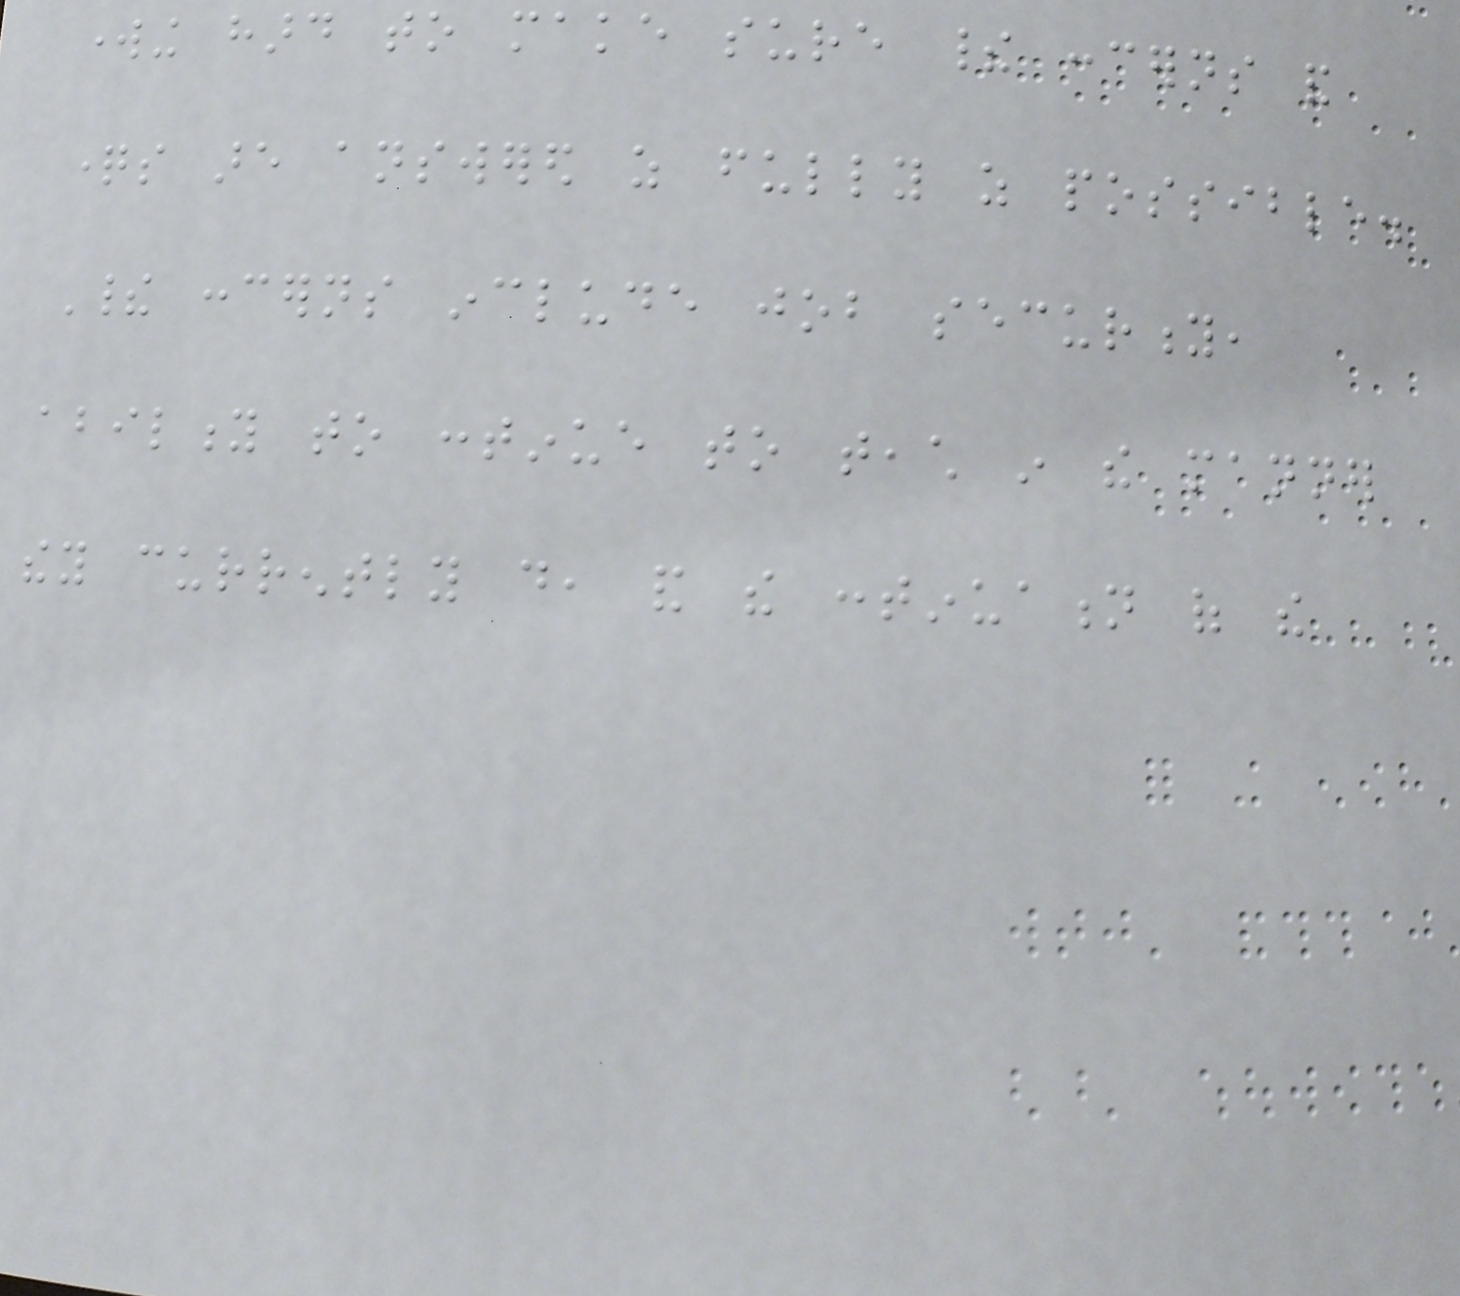working hard to make sure their concerns and
questions are answered as fully as possible.
Their concerns include job security,
ability to continue to teach in the manner
they currently do, and the continuation of the
